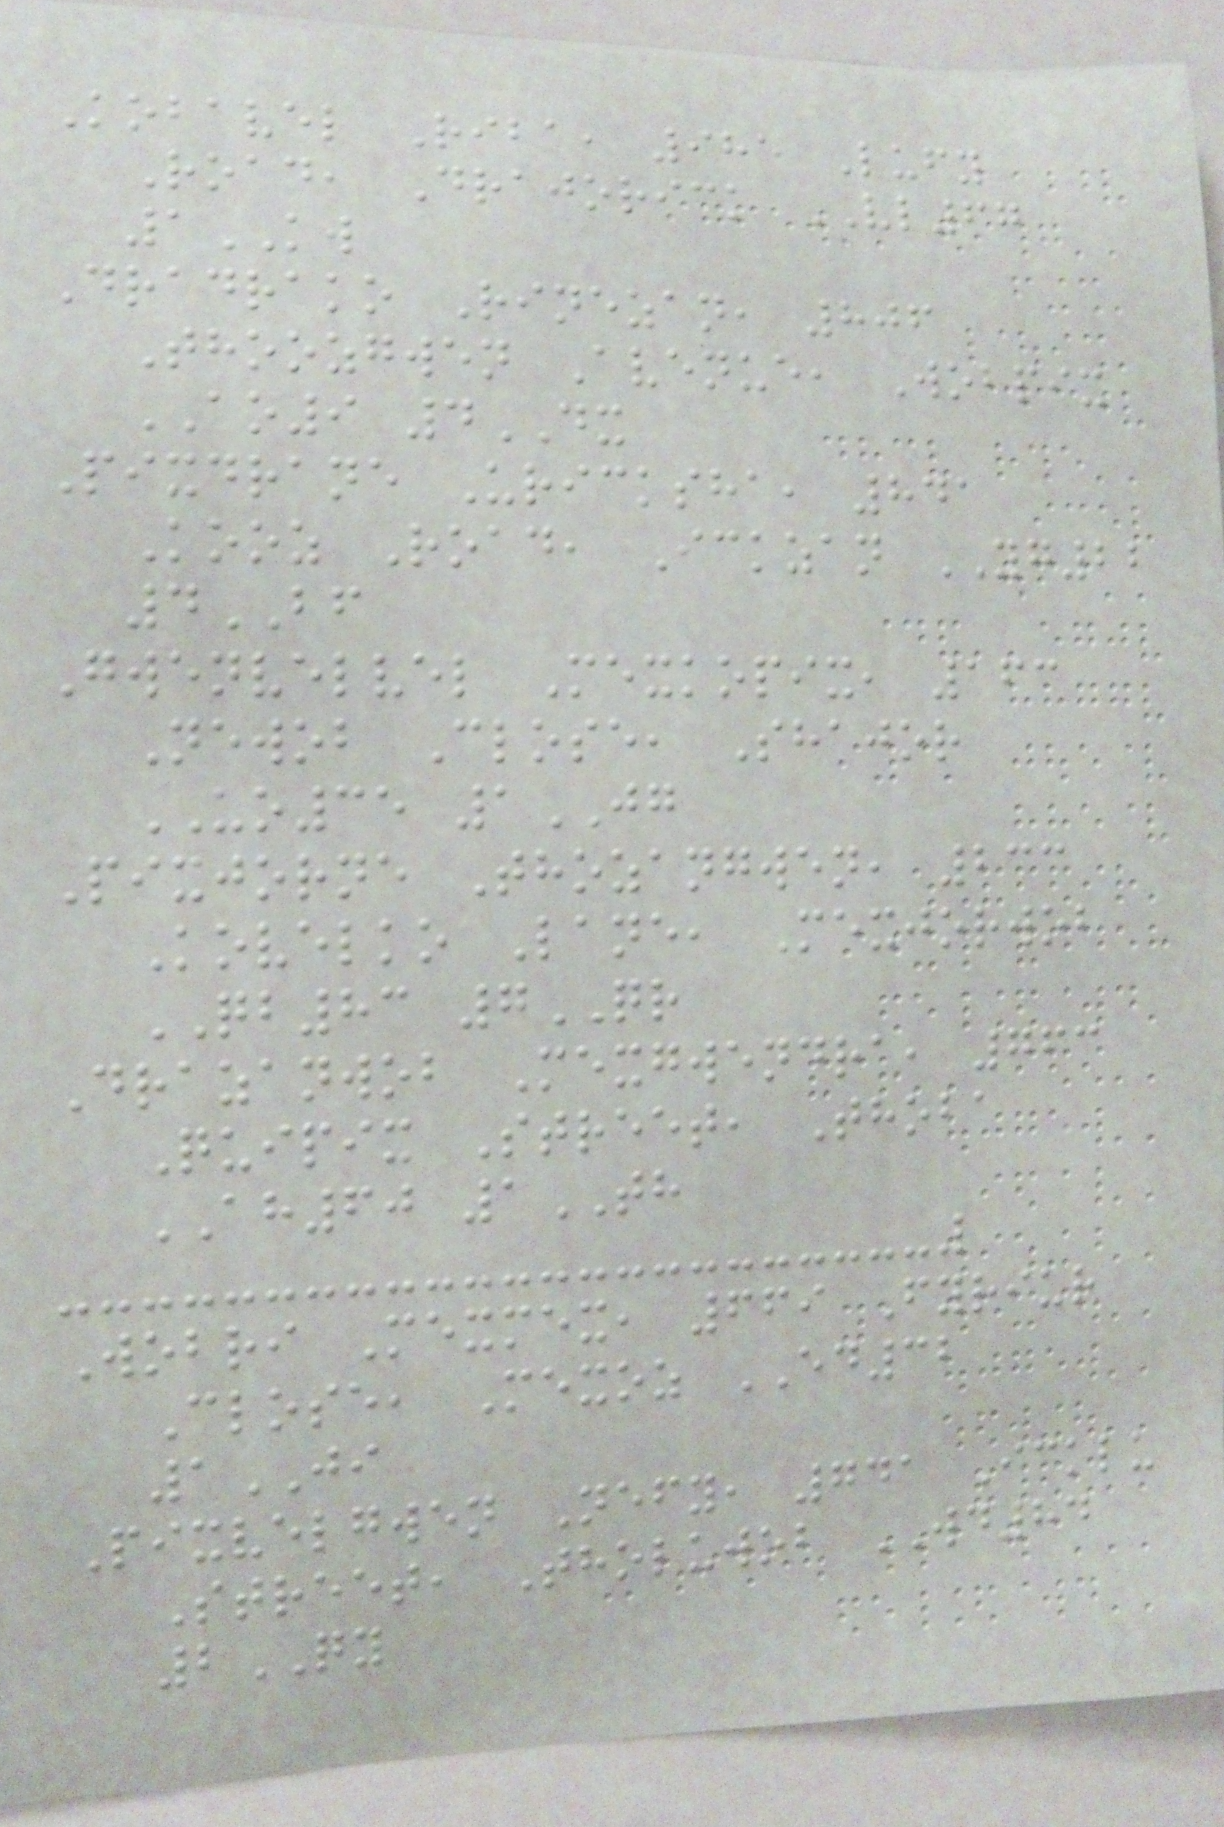Kobavel Riba, 985 Lufy
Road, Drajorick VL67
1KW
Dradrako Rinezan, 806
Thoozgwen Avenue, Wobpix
AO9 4DX
Pixdrane Uricksha, 841
Kooz Road, Ickzan YG22
4BF
Gwenvelvel Mexkopix, 163
Newob Close, Shajor
UO35 1JG
Pixjorne Thozangwen, 233
Kovelko Lane, Mexjorwob
QB83 7QR
Drazanwob Mexgwendra, 763
Quipix Street, Thoba
AH60 1TH
Wobri Mexmex, 669 Fyriur
Close, Mexoz ED32
1JI
Pixvelgwen Nefy, 741 Icklu
Street, Tholuwob WD84
2QY
